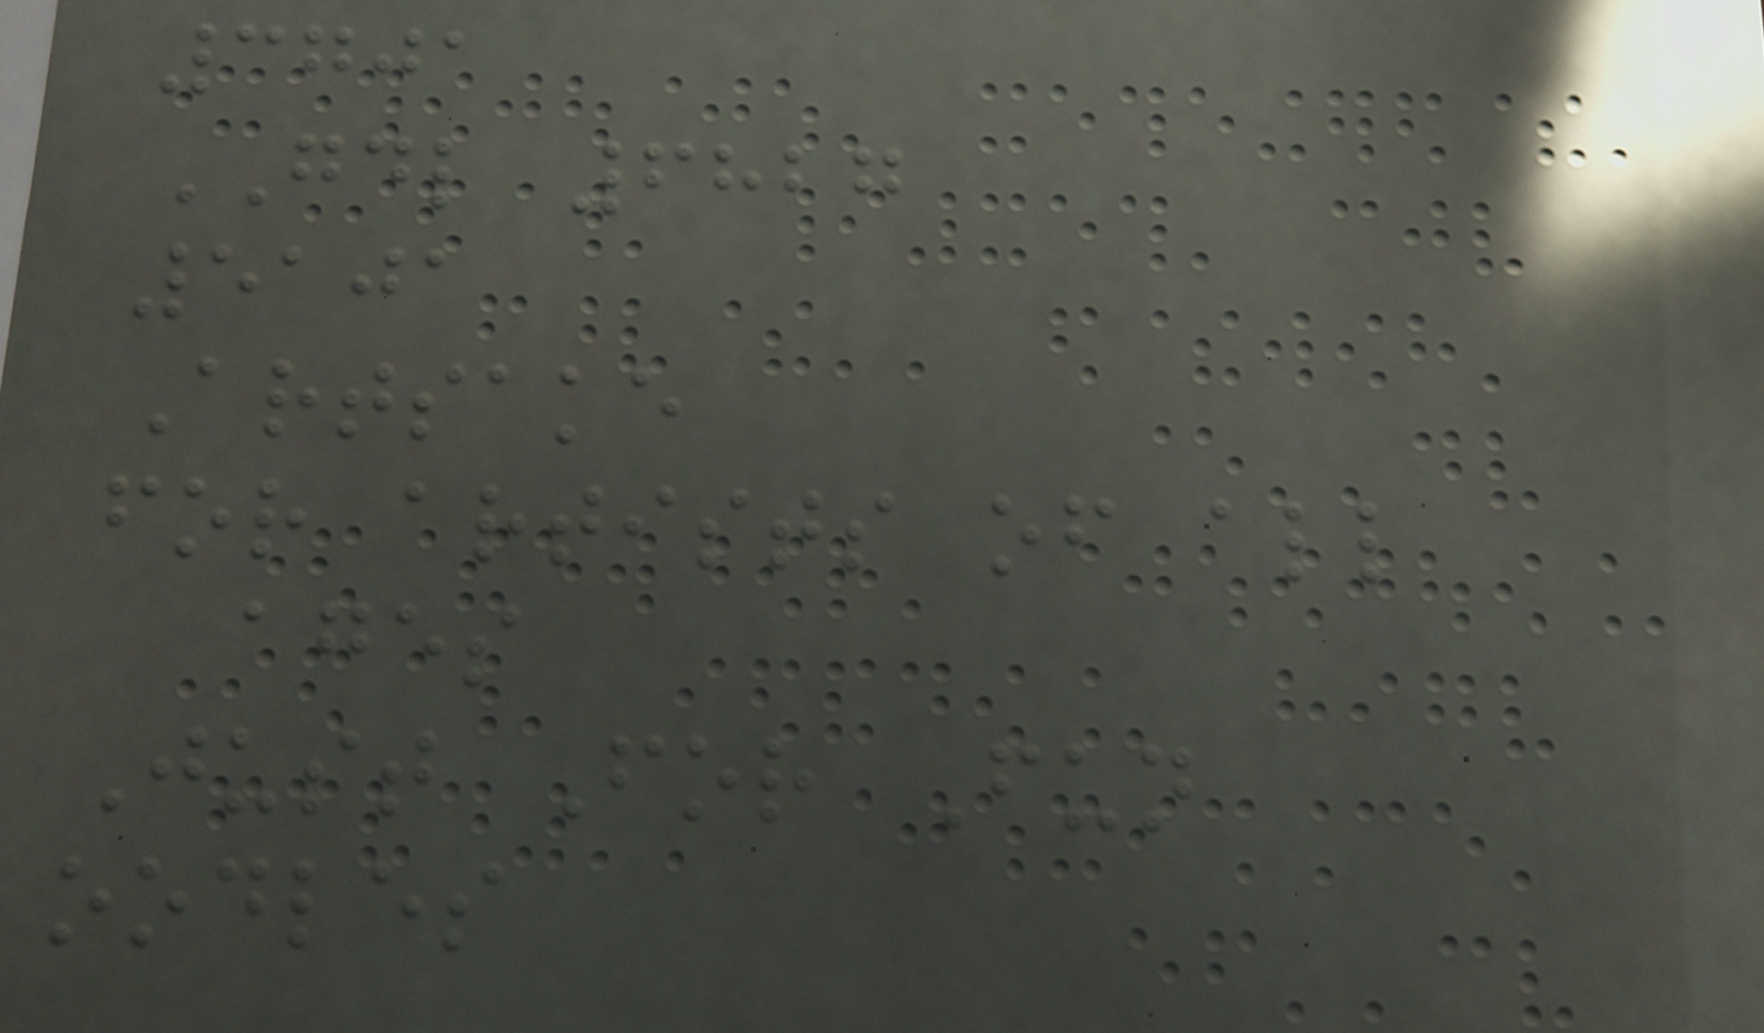3701
GDL 6827
5101
Artsake
for artists of all
ages
Just For Fun
oodles
